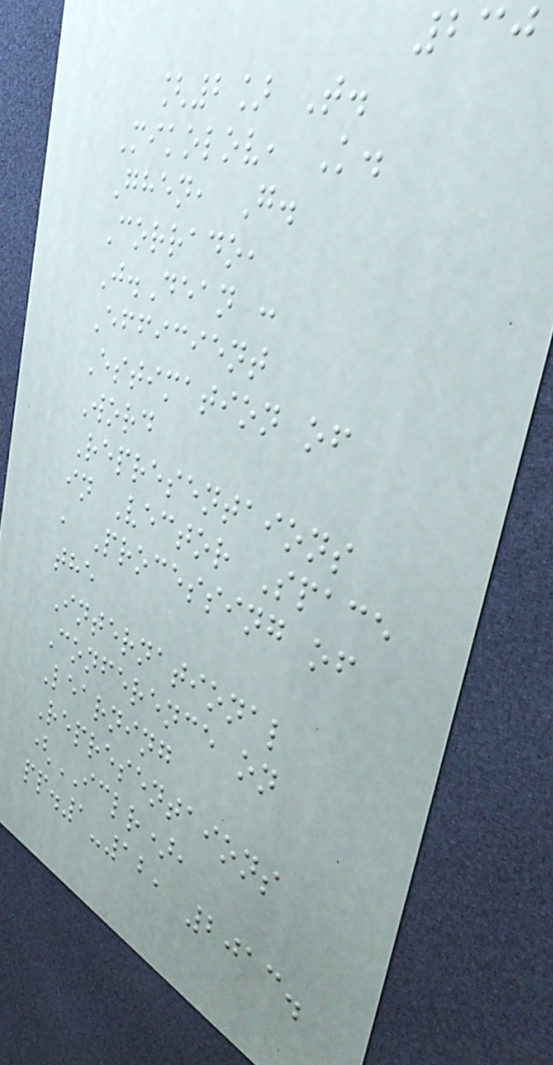230
[2] T.
Mikolov, K.
Ghen, G.
Corrado,
J.Dean :
Efficient
Estimation of
Word
Representaions
in Vector Space
, Processing of
the
International
Conference on
Learning
Representaions
(ICLR),
pp.1-12, 2013.
